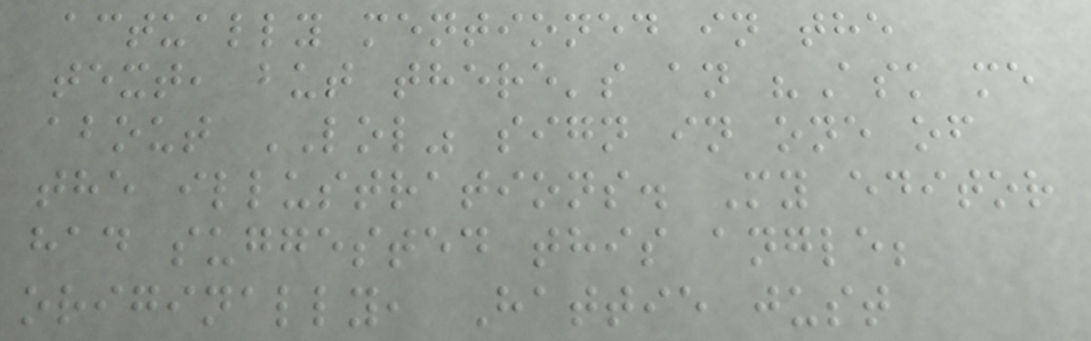actually mentioned in the
text, but there's an "Ask me
about LOL" sign in one of
the illustrations. My editor
had suggested this angle;
originally, Hattie just
